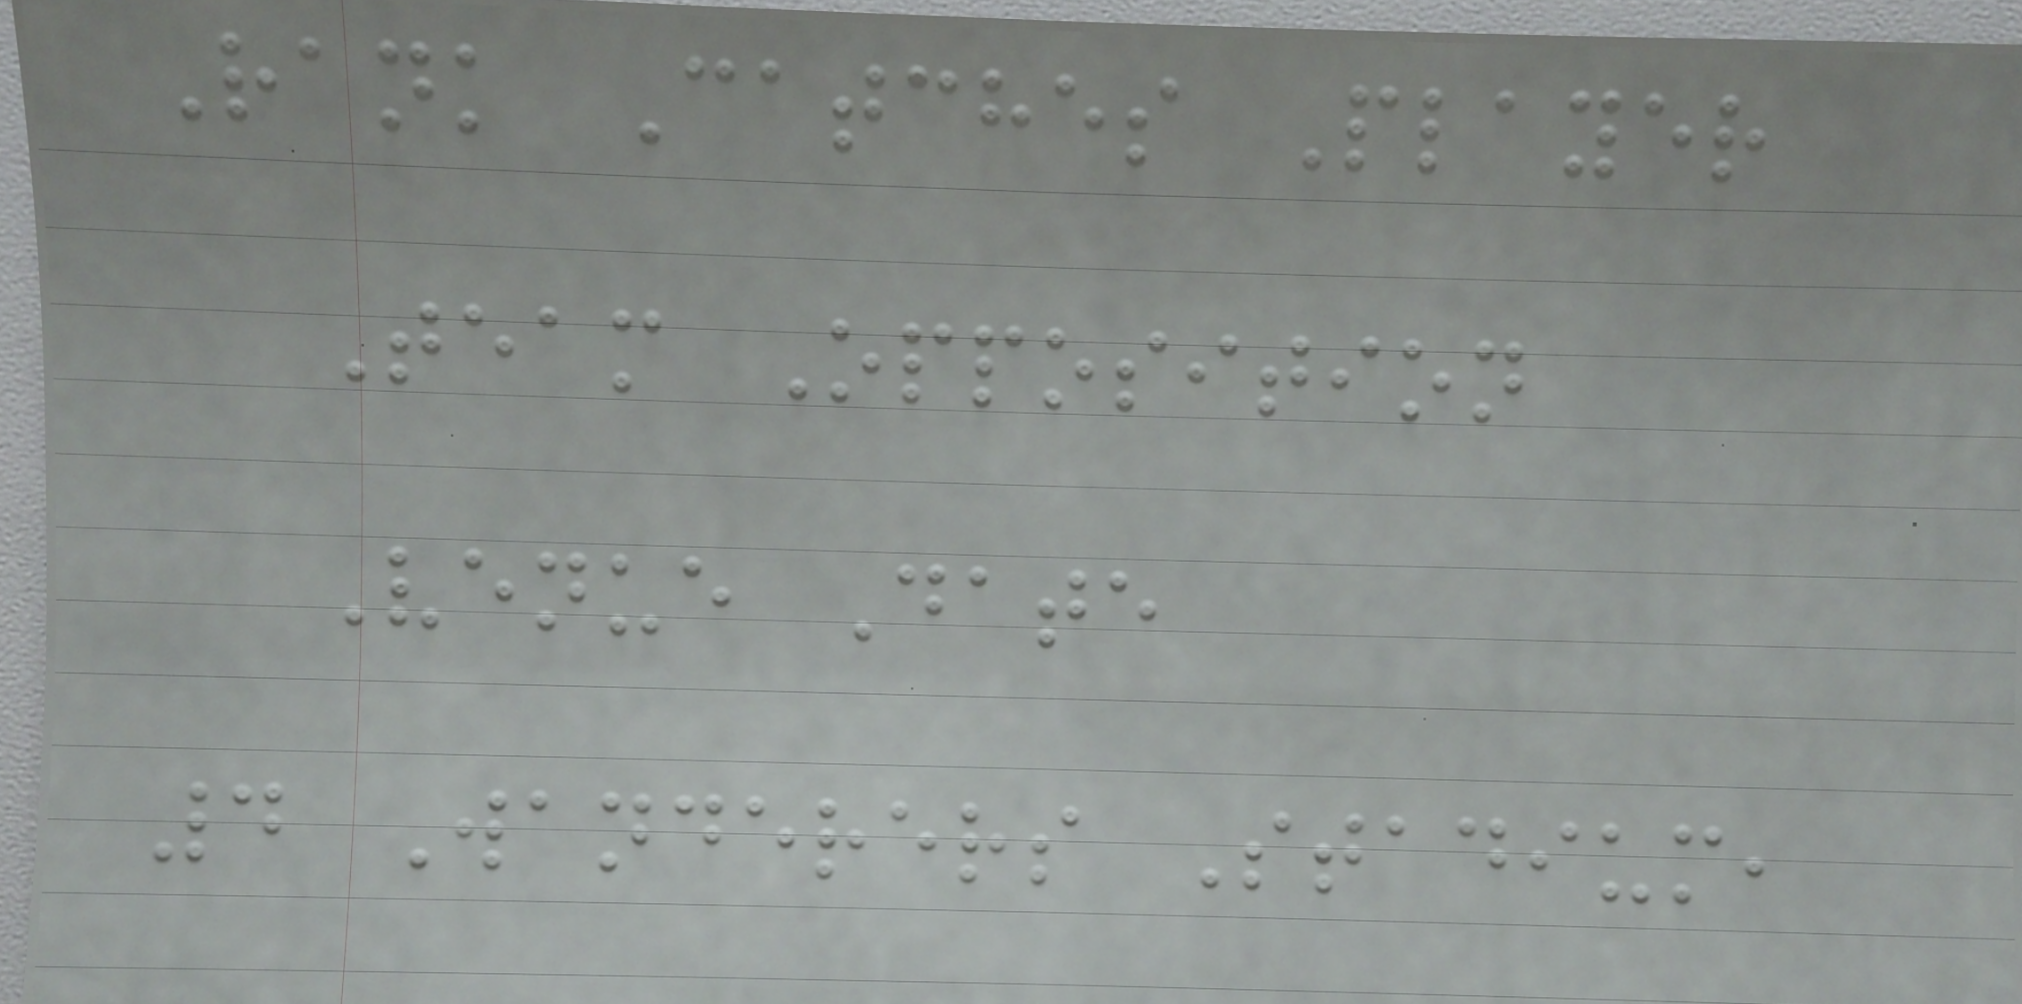Rank Catches Player
Team Opposition
Venue Date
4 Wanderers Stadium,
